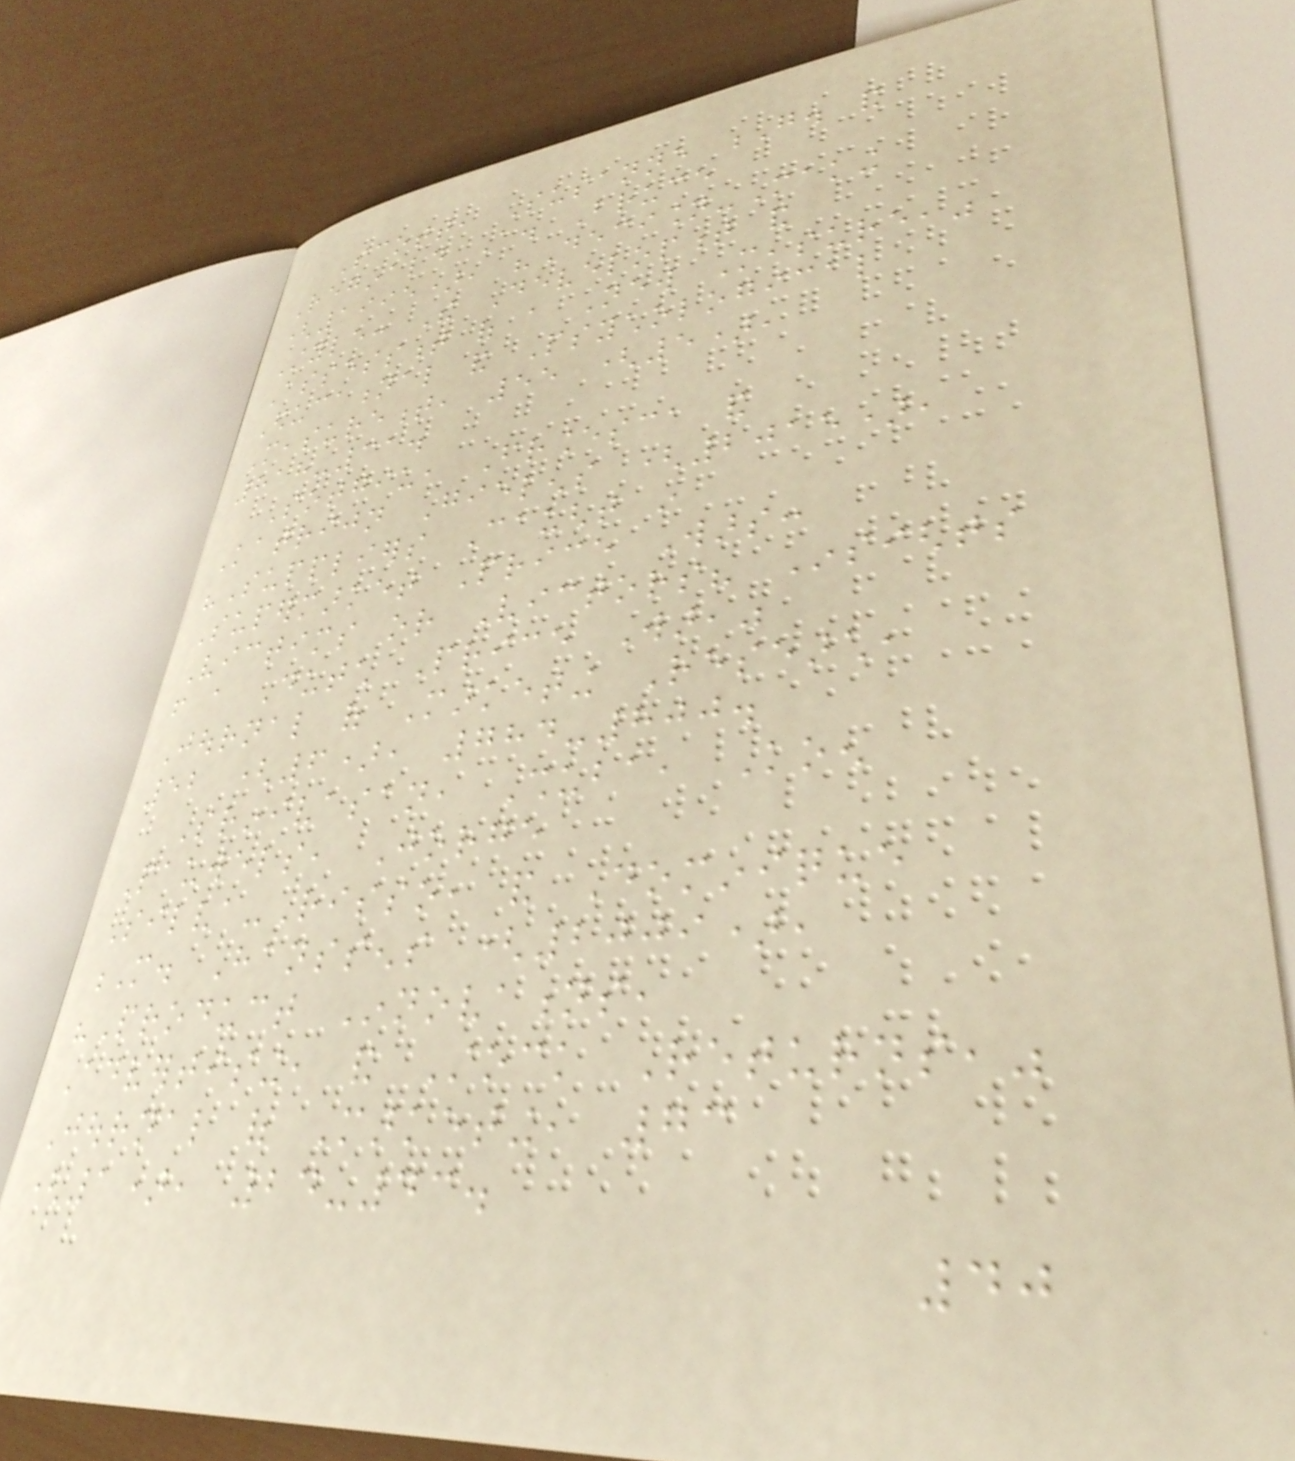Scott, Susanne G. and
Reginald A. Bruce
(1995), "Decision-Making
Style: The Development and
Assessment of a New Measure,"
Educational and Psychological
Measurement, 55 (5),
818-31.
Sotgiu, Francesca and
Katrijn Gielens (2015),
"Suppliers Caught in
Supermarket Price Wars:
Victims or Victors? Insights
from a Dutch Price War,"
Journal of Marketing Research,
52 (6), 784-800.
Srinivasan, Shuba, Koen
Pauwels, Jorge
Silva-Risso, and Dominique
M. Hanssens (2009),
"Product Innovations,
Advertising, and Stock Returns,"
Journal of Marketing, 73
(1), 24-43.
40
